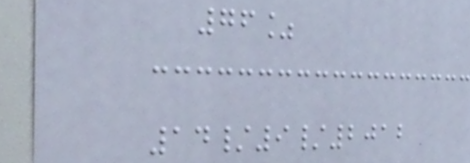76%
14/9/2012
